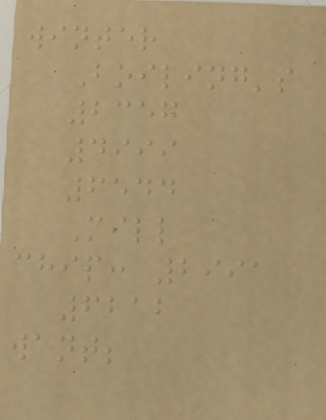winter
Boiling's
2357
4999
6544
Mill
chip: 2991
6212
want;
